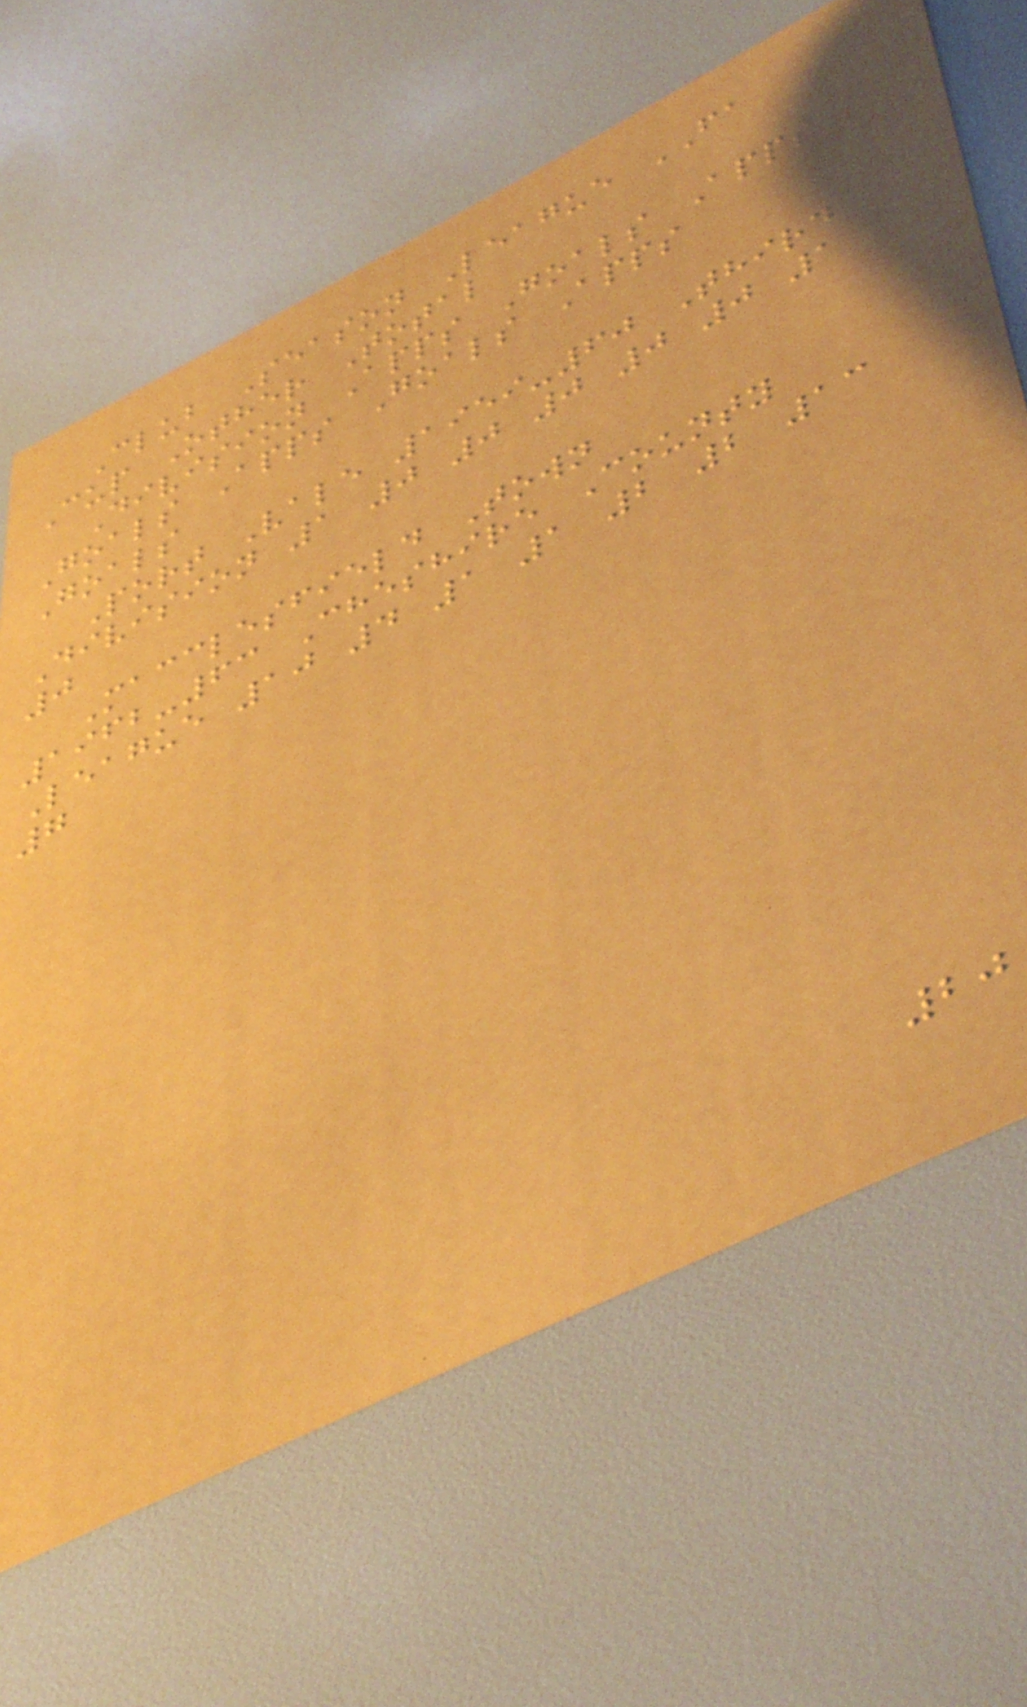Club Season League FA
Cup Other Total
Division Apps Goals Apps
Goals Apps Goals Apps
Goals
Port Vale 1959-60 Third
Division 1 0 0 0 0 0 1
0
Macclesfield Town
1962-63 Cheshire County
League 10 4 1 1 2 2 13
7
20
